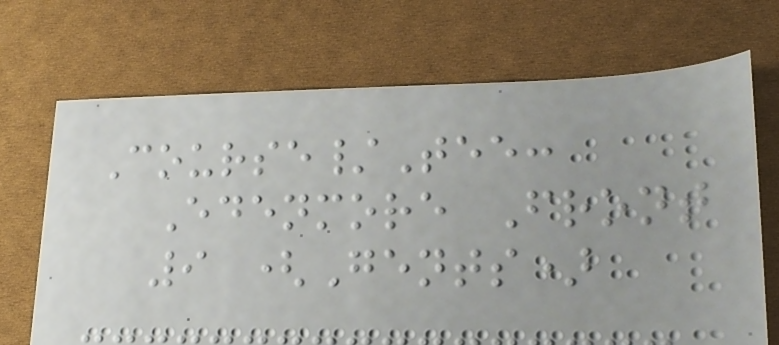Course/Tee:
Edenmore Front
9 (Gents)
